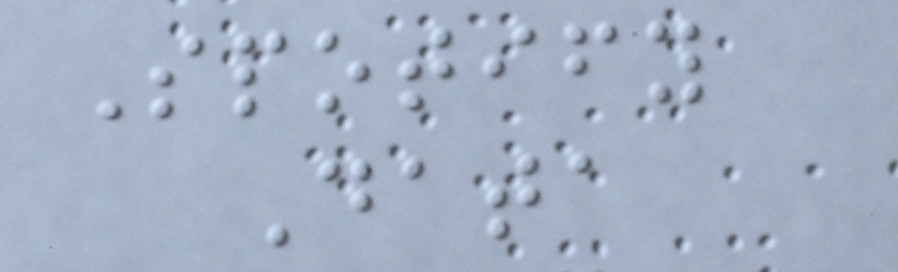Spotify
Data
